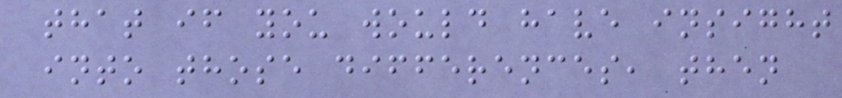that if you would have insight
into those differences, then
